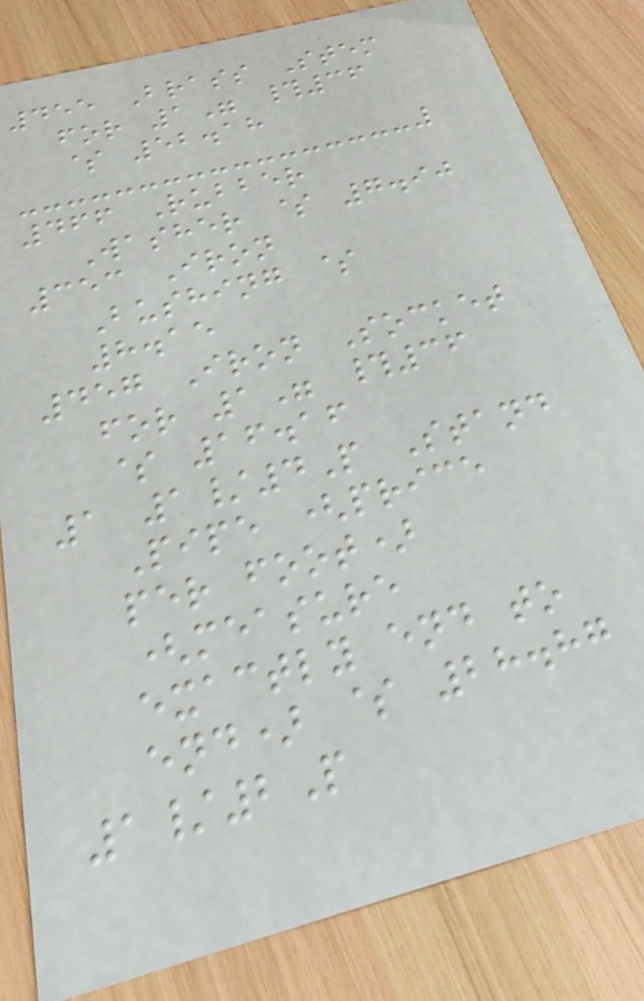455 Brass Stem
for 1" #36
$ 52.18
466 Rubber
Washer $ 7.90
353 Iron
Bushing $
8.15
457 Iron Socket
for 1" #36
$ 16.16
1 1/4P Stand
Pipe (price
per foot)
(measure
exactly end to
end) $ 28.87
1/2P
